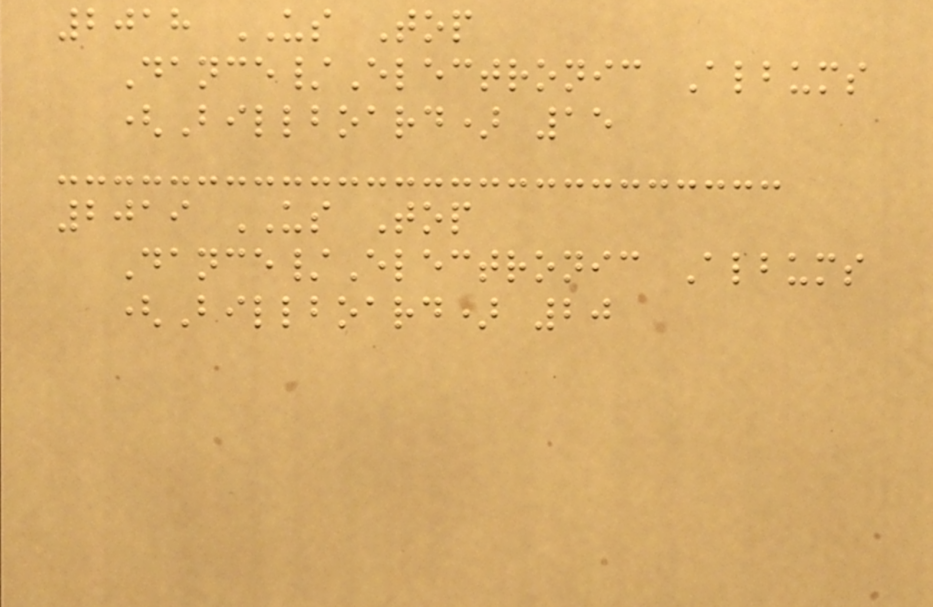2018 US Top
Dance/Electronic Albums
(Billboard) 15
2019 US Top
Dance/Electronic Albums
(Billboard) 20
